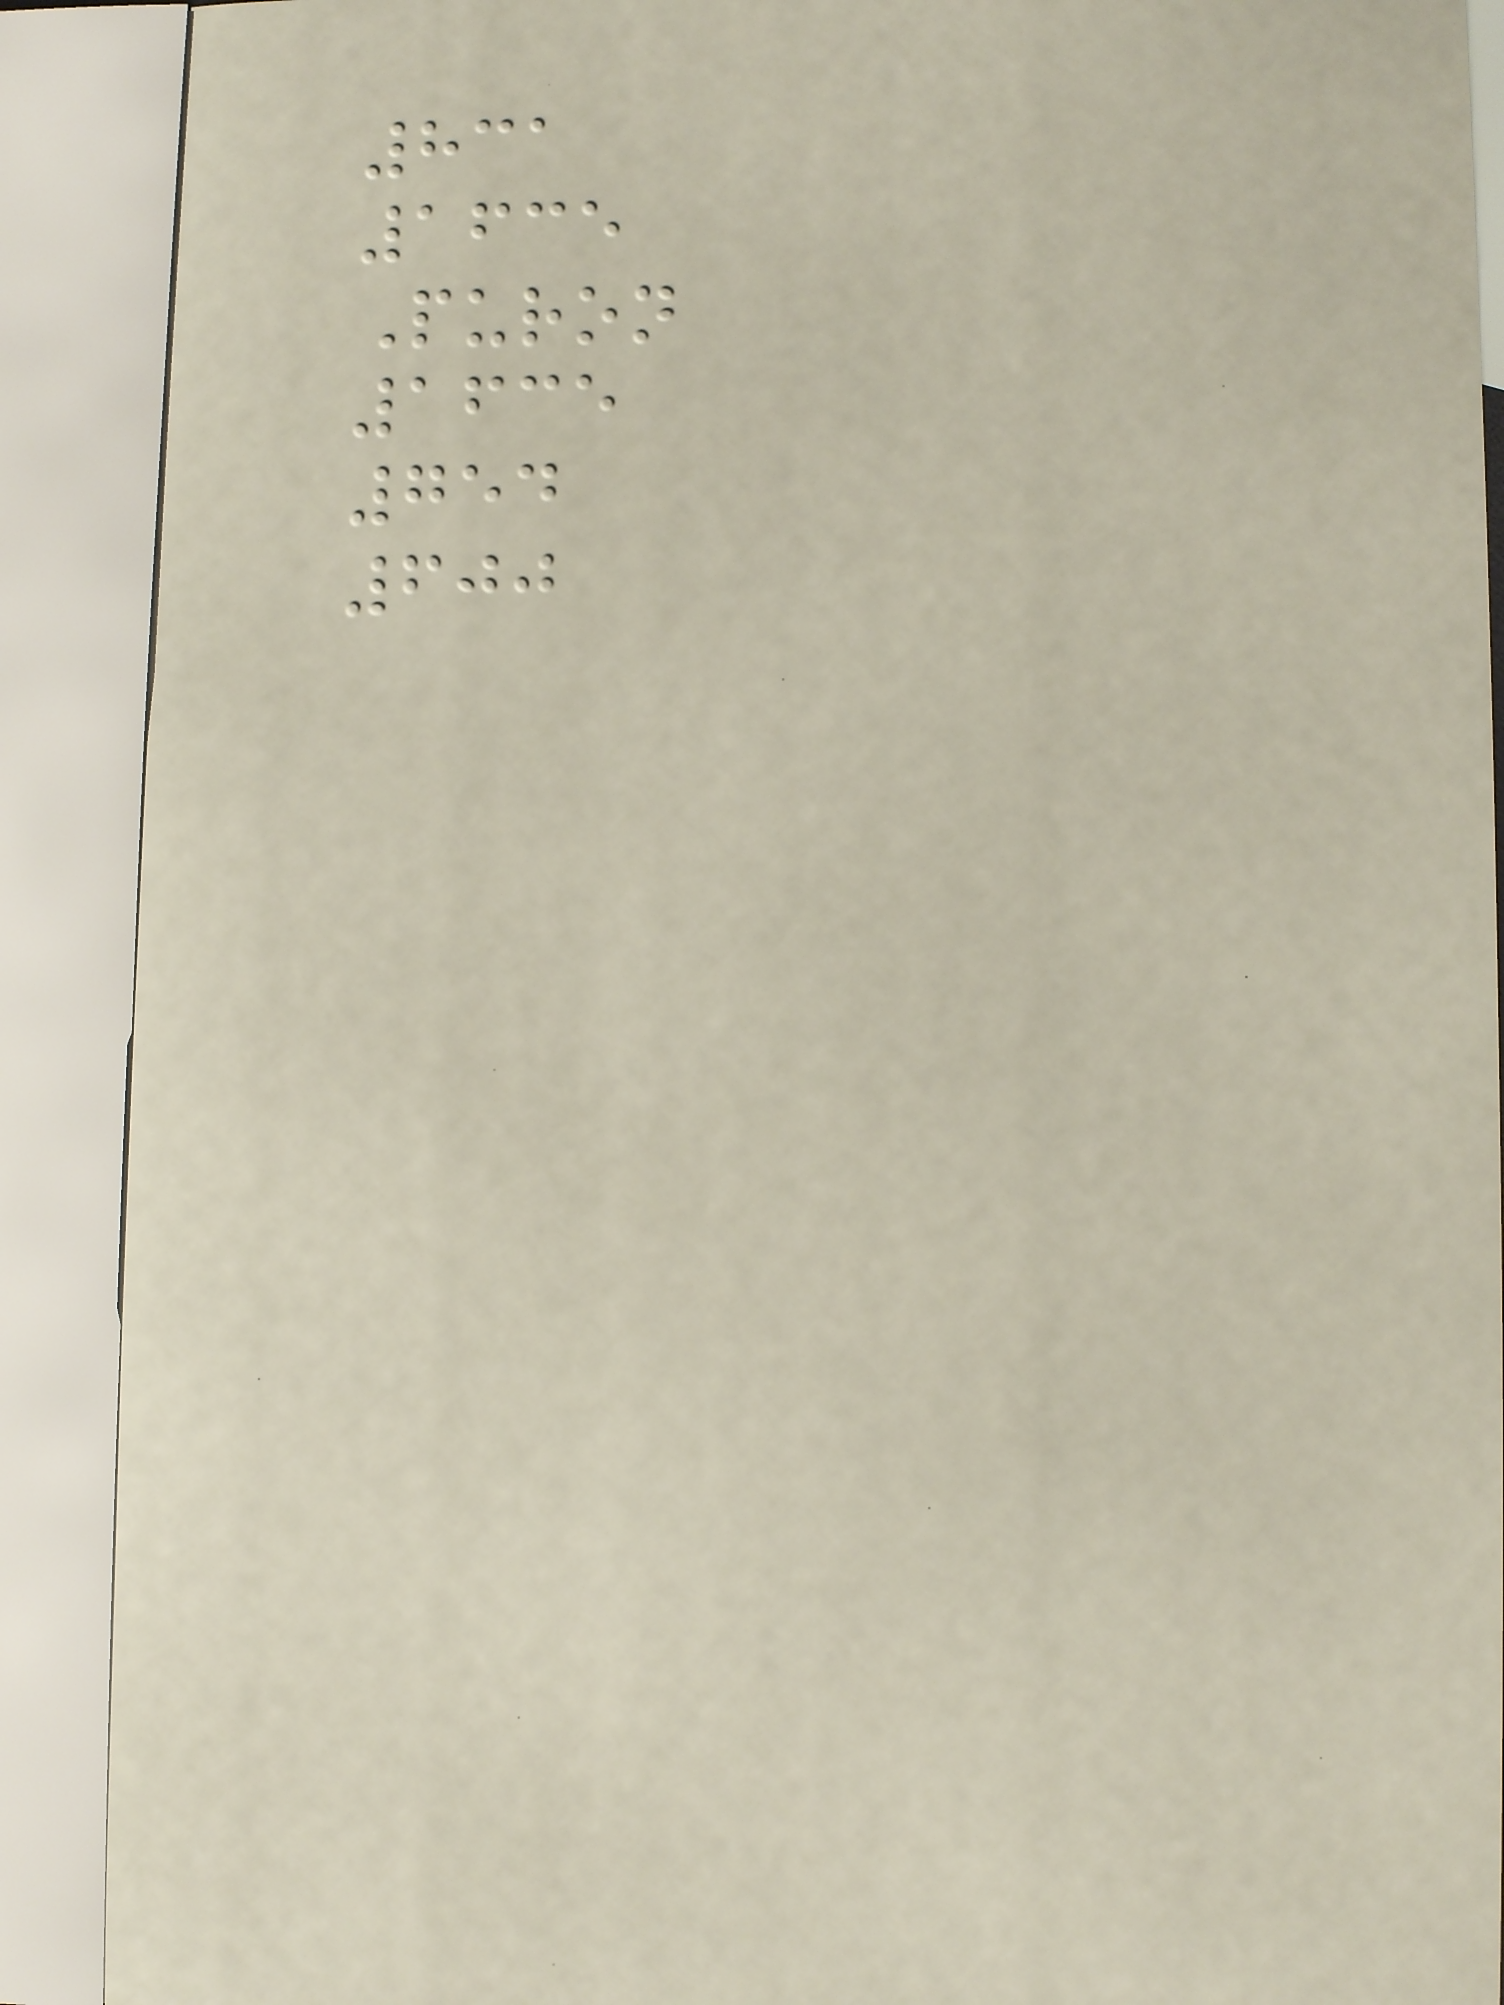831
1635
Puron
1635
754
600
